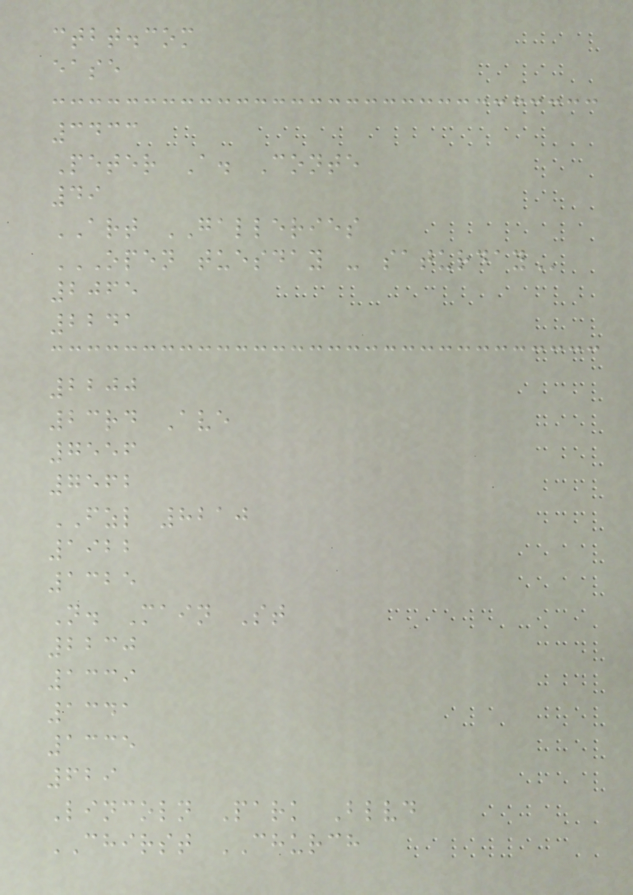ctbt.com
ease
3433
Peter A. Conte
49
ART GALLERIES
OPEN TUESDAY - SATURDAY
2065
2241
2200
23rd Ave
7556
7562
FZL 8210
1922
1325
N. Main St
2230
1339
1341
1335
629
Lincoln Park Blvd
CHIRST CHURCH
